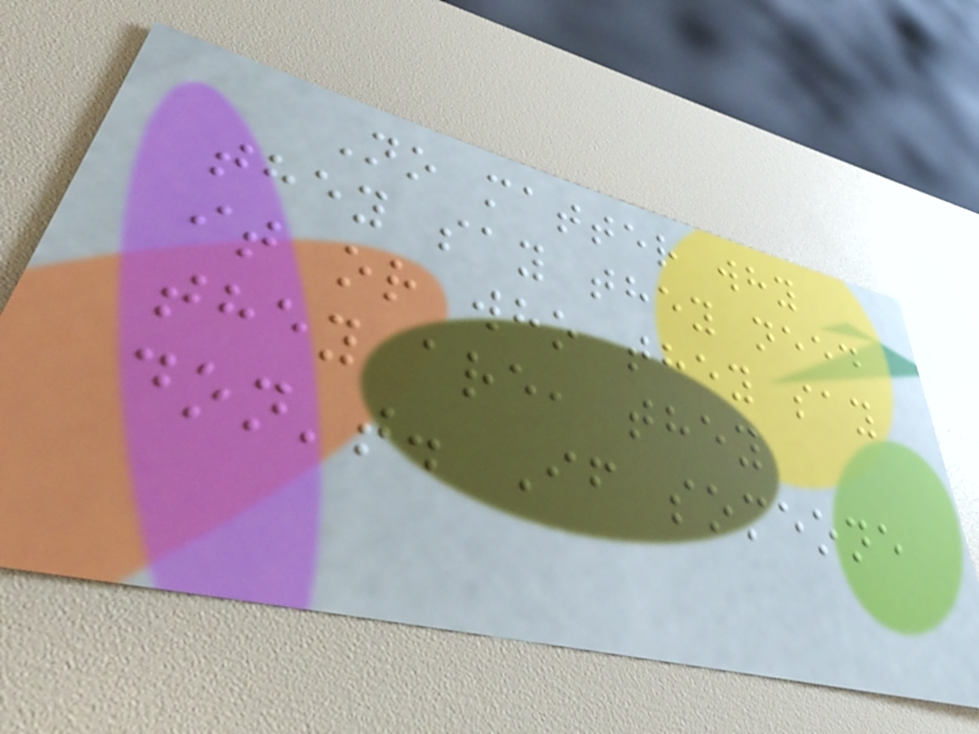No matter why
they say they need
it or who they say
they are, they
don't. If someone
